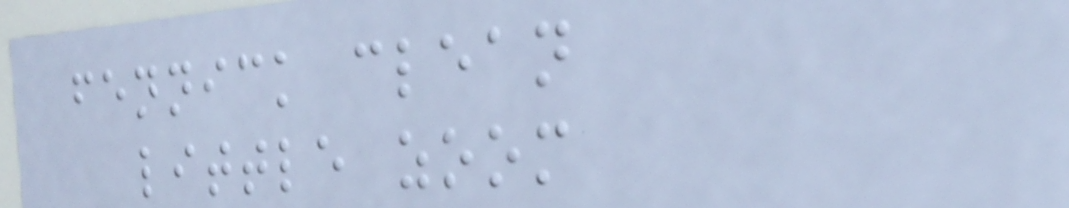fennick clean
little zoom
